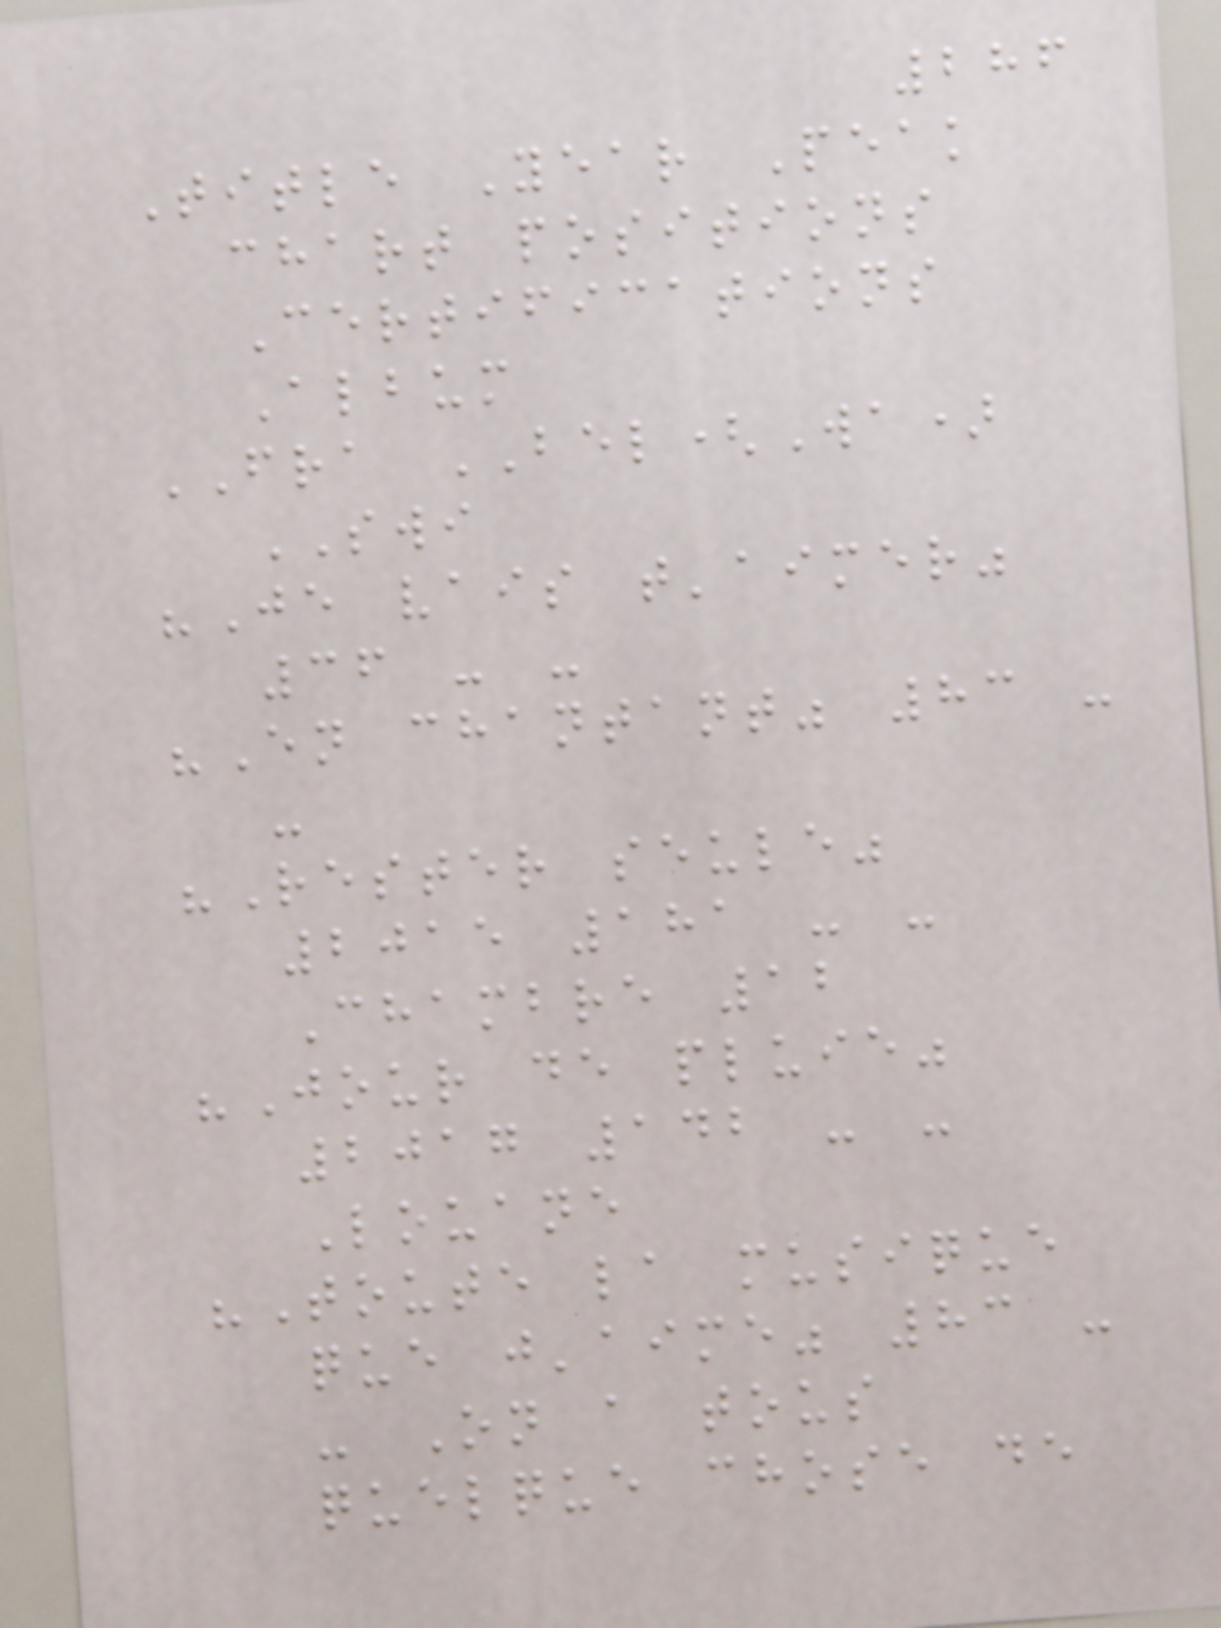286
Title Year Peak
chart positions
Certifications
Album
FRA BEL(Wa)
SWI
"Je vais t'aimer"
36 - -
"En chantant" 83 -
-
"Rester seule"
2015 181 - -
Chambre 12
"Jour de pluie"
2017 142 - -
Louane
"Toute la musique
que j'aime" 83 -
- On a tous
quelque chose de
